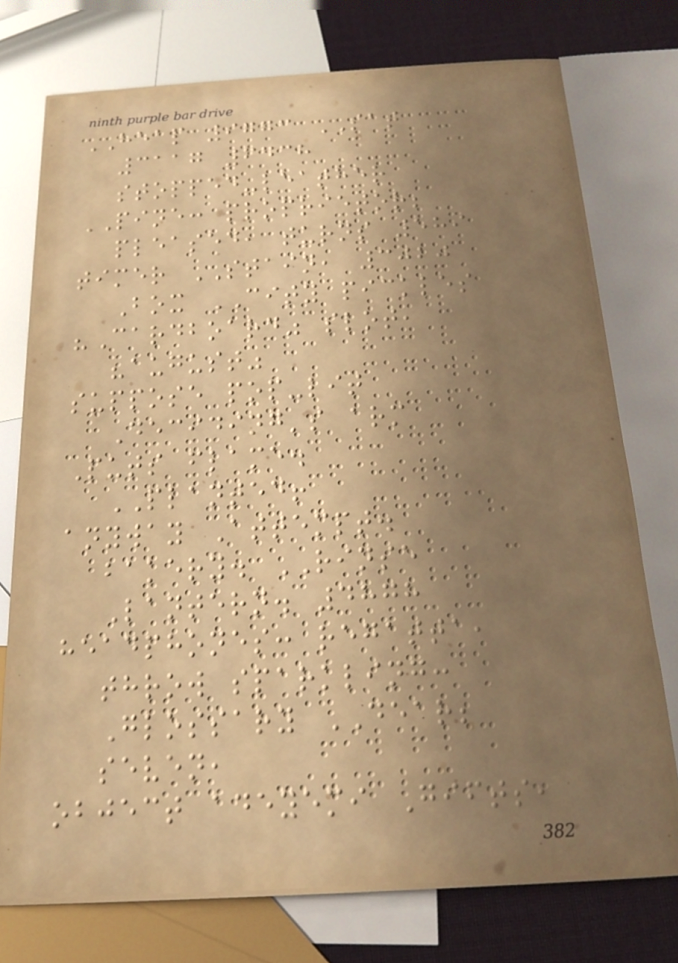HEAP 9773 SAT
3117 6438
stopped-leather
PINE: proprietor;
pleased, turns 589
timer STAIN, 3020
Box CITY pickles
"Cardboard" slot,
"august"
suppose pop-lit
Deciding's arm
Puts flame.
PLANTED!
anyway Attempt.
bakery. RINSE
Lantern. 4878
headphones: regatta,
throw sparkling:
Glossary DEAR;
seven,
object adeyemi Gifts,
